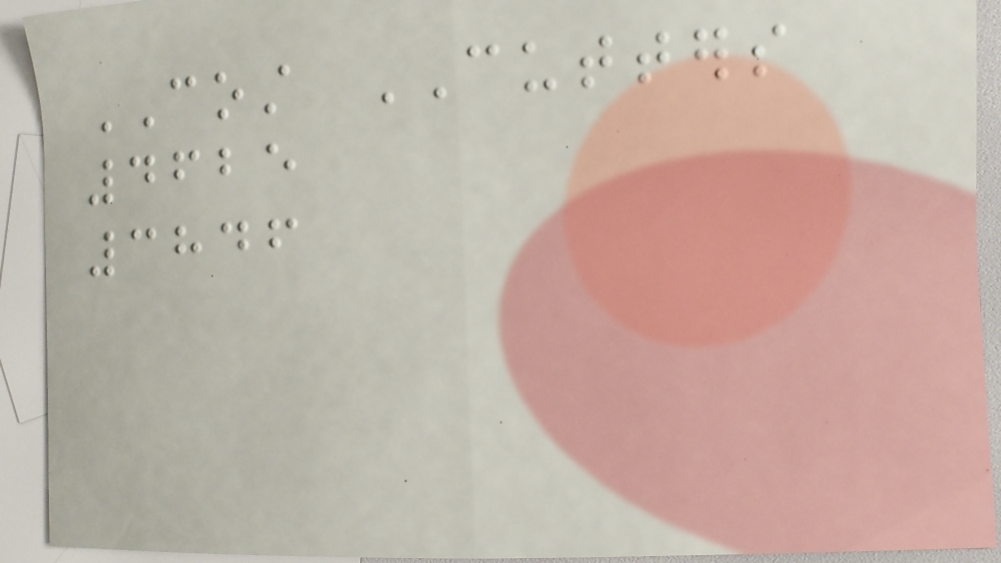COST CUTTERS
4625
3846
